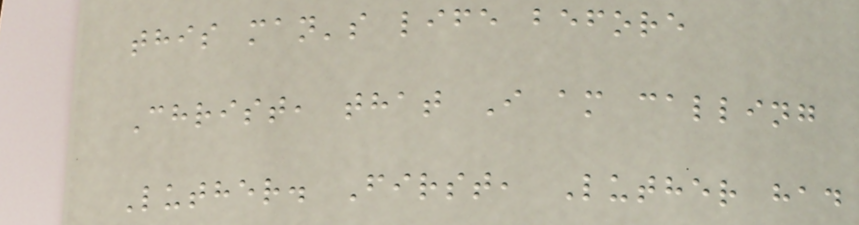this man's life before
Christ, that I am calling
Luther. First, Luther had
